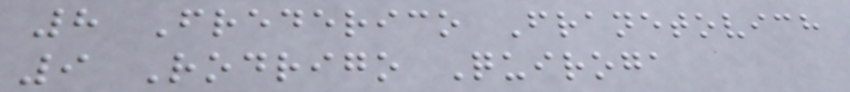8 Frederico Franetovich
9 Rodrigo Quiroga
